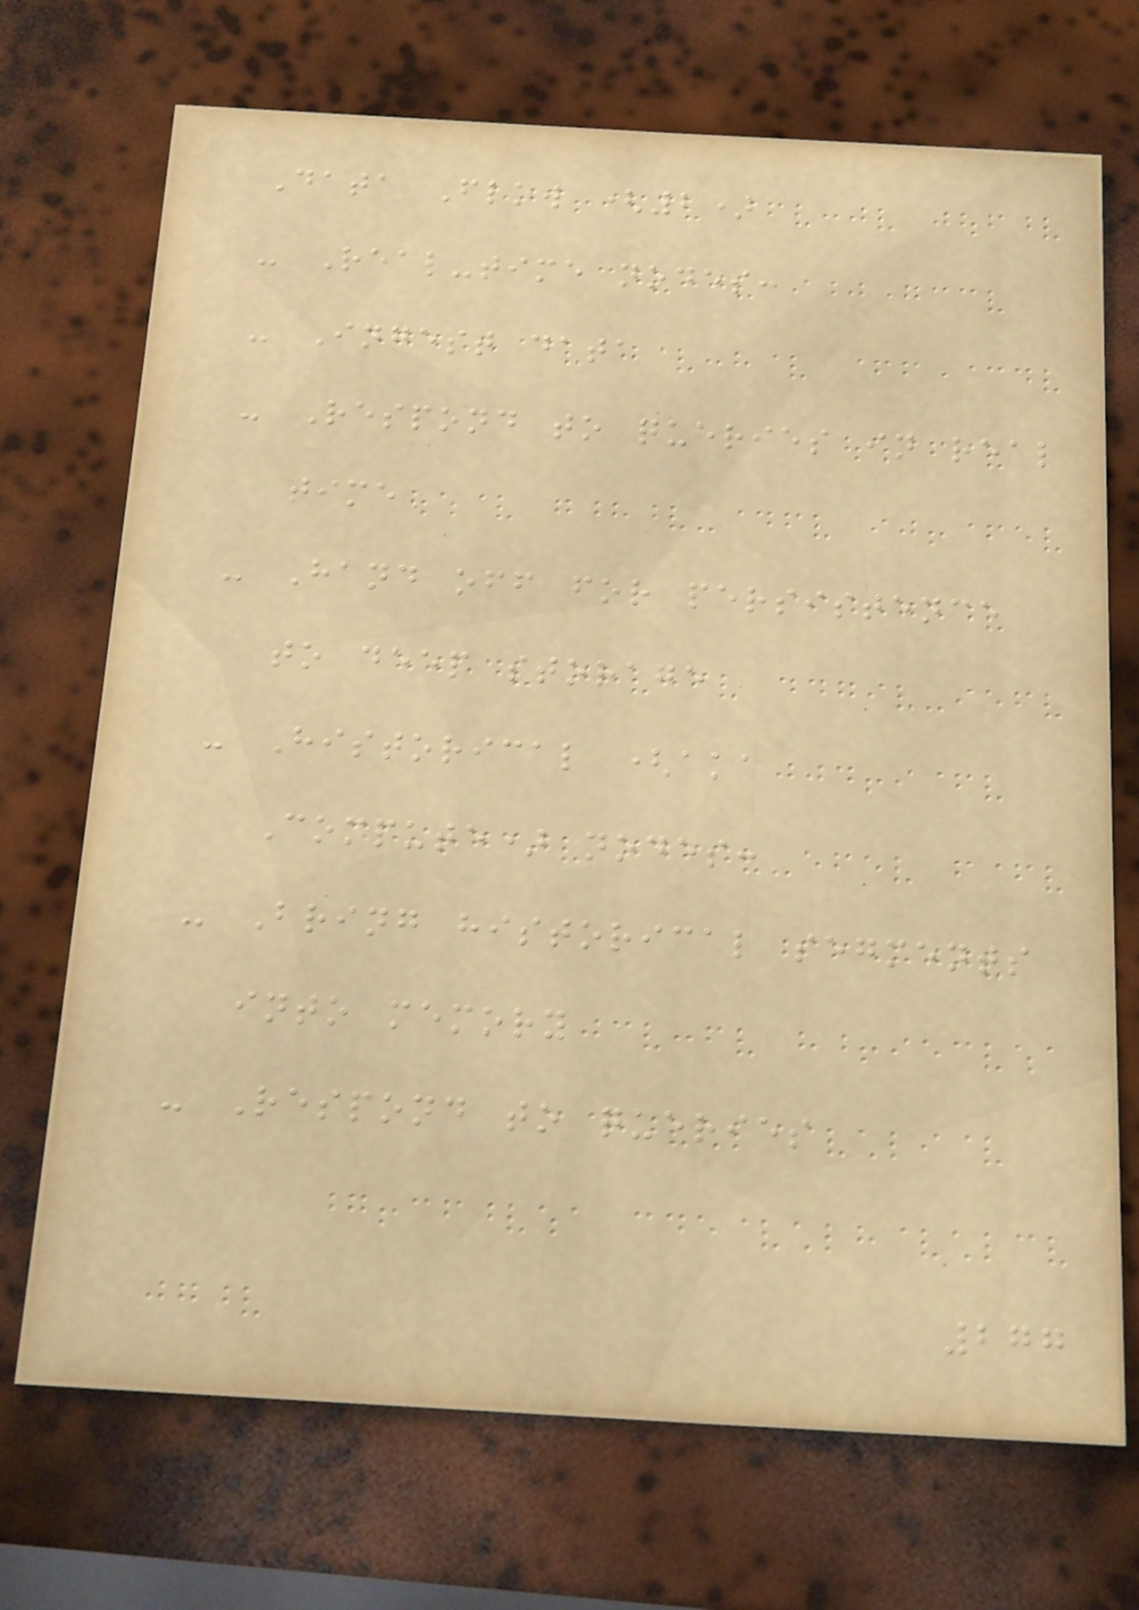Data Flow (2)
- Real-time nodes:
- Ingest data
- Respond to queries in real
time
- Hand off for persistence
to deep storage
- Historical (aka
Compute) nodes:
- Bring historical segments
into memory
- Respond to queries
277
